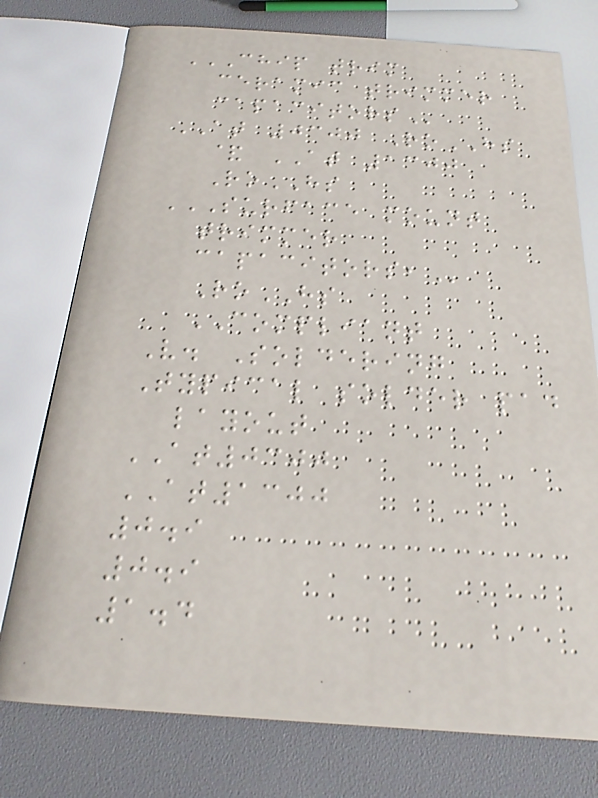CHIP TRIM
CERAMIC TRIMMER
CAPACITORS
AT 0300 RoHS
& AT 1300
RoHS
SURFACE MOUNT
TRIMMER
CAPACITORS,
RoHS
COMPLIANT
V. Soldering
Typical solder pad
layout
AT0300
AT1300
0.9
0.9
1.4
